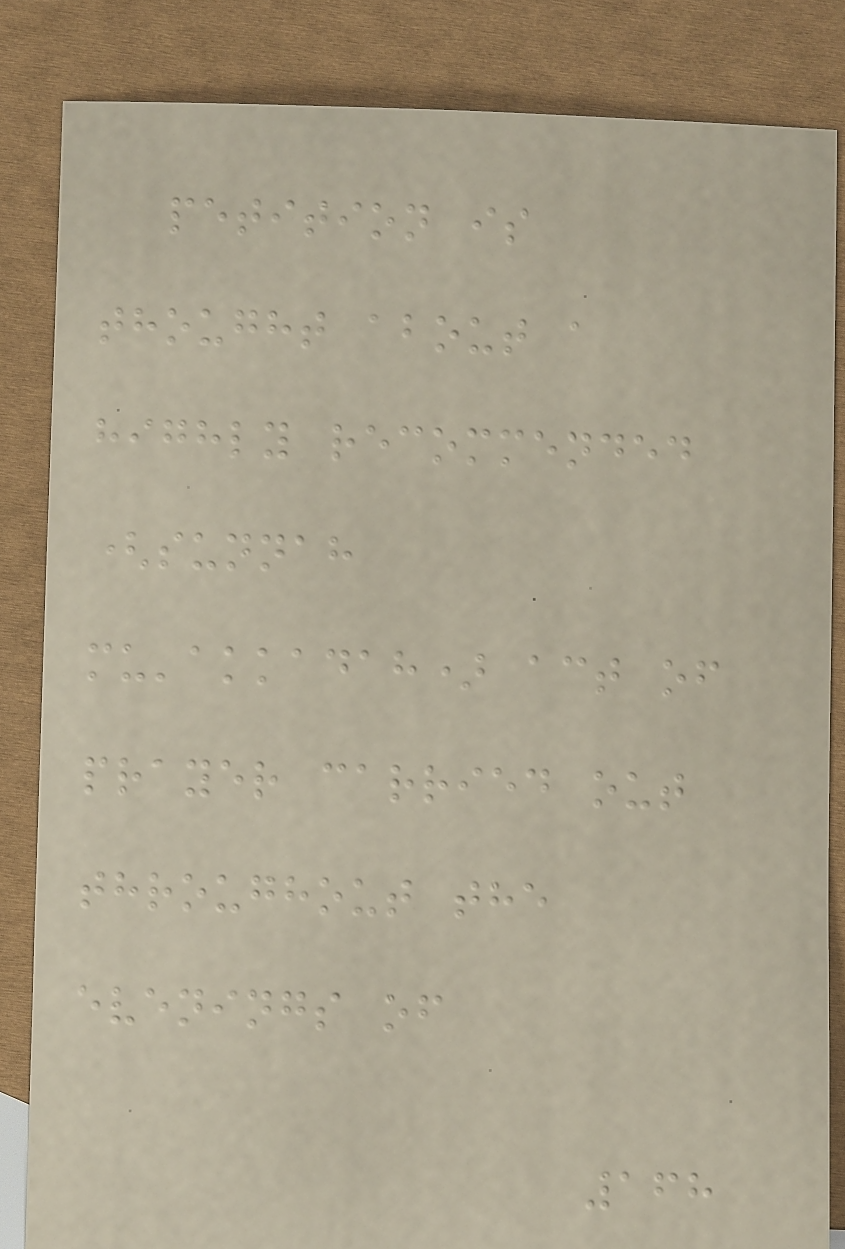petition is
thought about a
highly recommended
(sunnah
mu'akkadah) act of
prayer carried out
throughout the
evenings of
168
